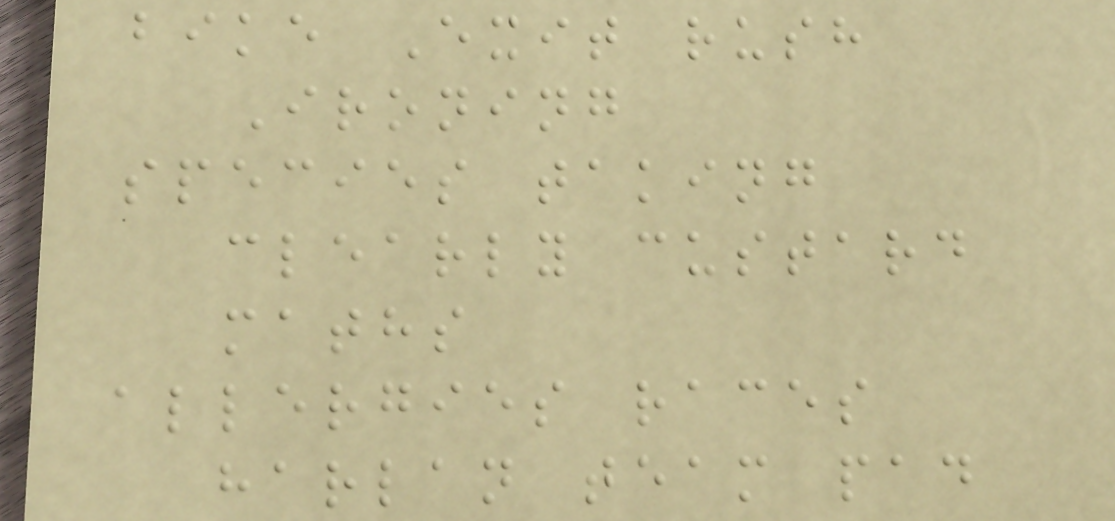bike Exit rush
Ironing
species taking
clearly custard
maths
allergies races
harlan team pad
